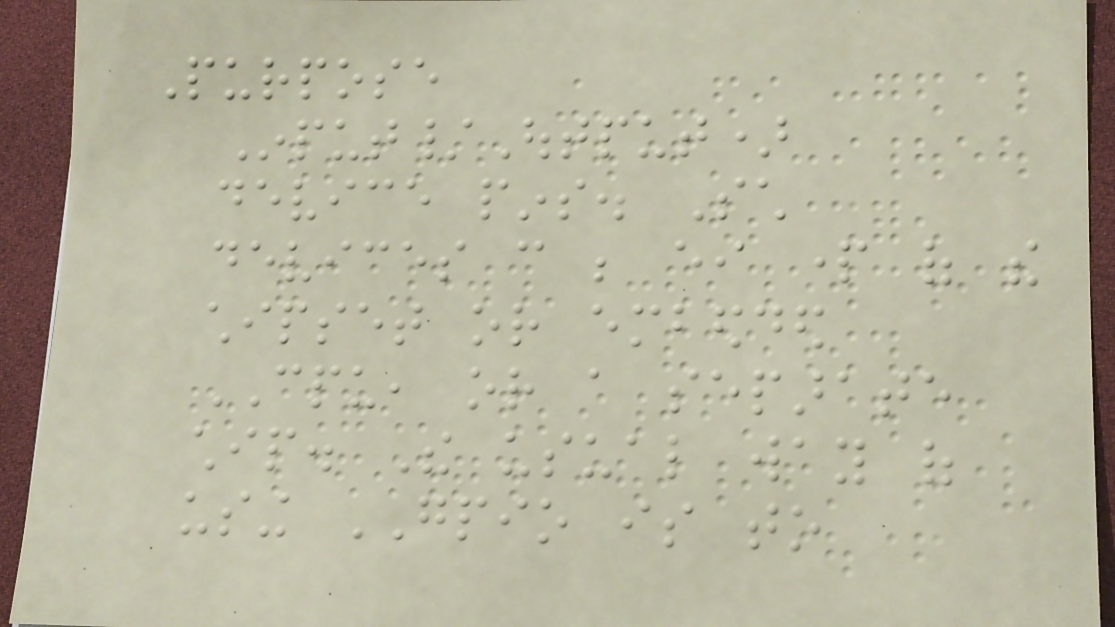Purpose
Input/Output)
device pins. Such
devices can be either part of the
chipset or embedded
CPU, or a separate
chip. The usual way of
using GPIO is to
